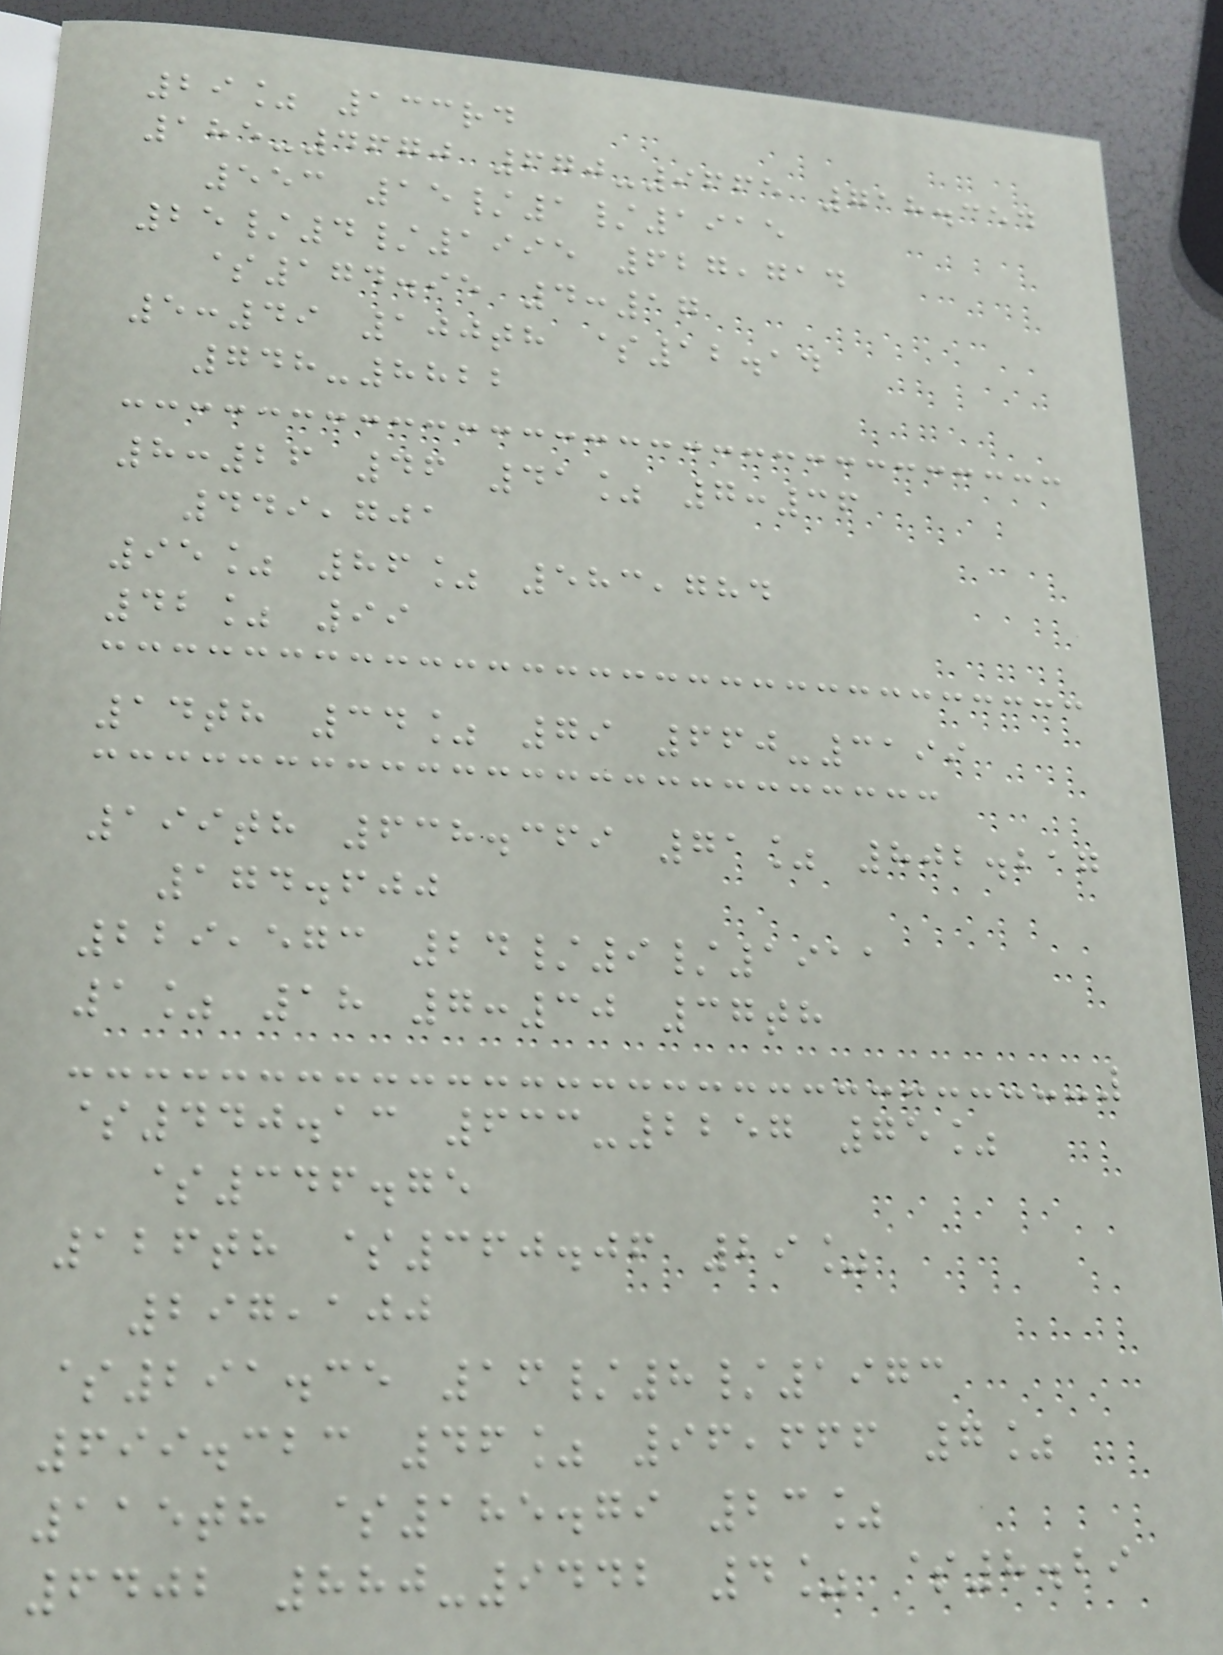29% 133rd
185-4670 670-9665 718.354
553 15/1/1915
25/4/1995 627,714
$174.95 4:17
5:49 100th $12.14
748-8822
8:26 46 41% 7:36
449,701
95% 86% 583,784
42% 99
14th 34% 79 660-3199
199th 638.369 71% 802.217
174.600
229,573 24/9/1911
1% 18 7:30 37th
$440.13 633-2257 75%
$346.75
126th $360.06 29%
297,100
$291.35 16/8/1973
699.323 46% 96,666 7%
115th $185.79 23%
6402 880-9442 4% $8.29
